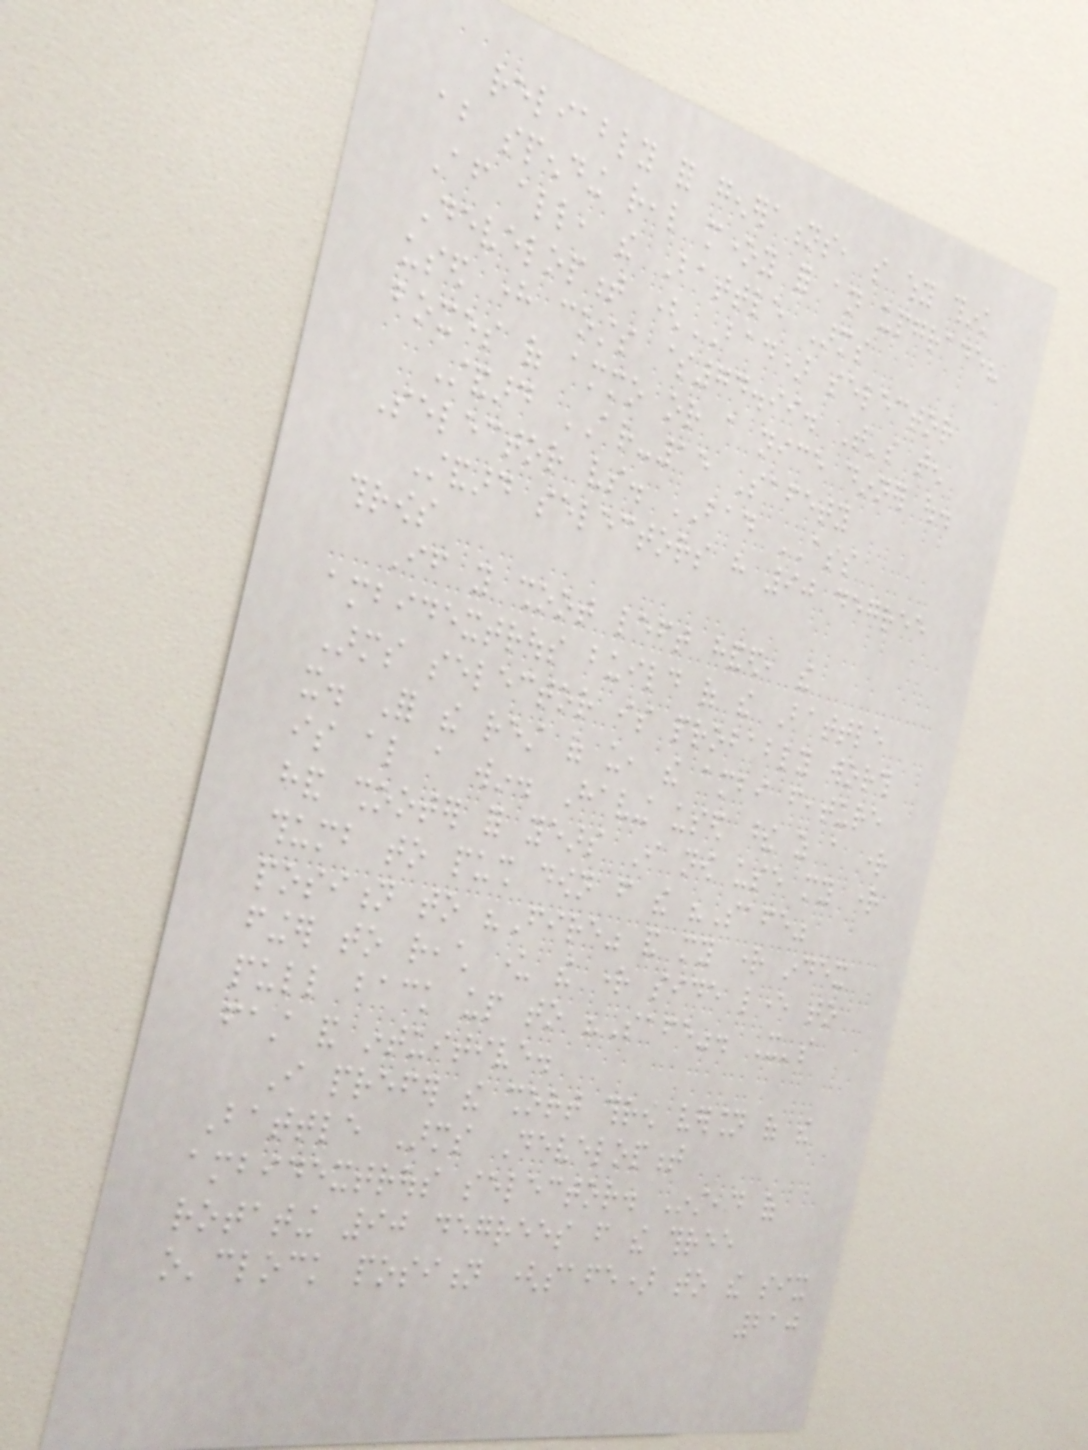reliably for generations, so why think
about spending real money for an upgrade?
After all, the Battle Arms
Development (BAD) selector
used here costs $74.99. That's ten
boxes of ammo or a nice dinner out.
Standard AR-15 Safety
Selector vs. BAD ASS
Standard selectors have 90 degree
throws
If you shoot left handed, the
ambidextrous build of the Battle
Arms selector is probably worth
it. For the rest of us, the ambi feature
is also a win. Having used these as a right
hand shooter for years I now use my right
thumb to push down from the "Safe"
position to "Fire" and my right index
finger to reach under the right side lever to
pull back up to "Safe". It's
fast and intuitive.
I prefer the short throw version of the
Battle Arms Development
ambidextrous selector. Instead of
rotating 90 degrees from the three
o'clock position (safe) to the six
210
